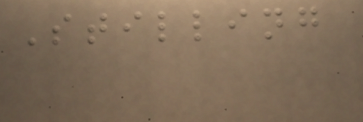Stilling
